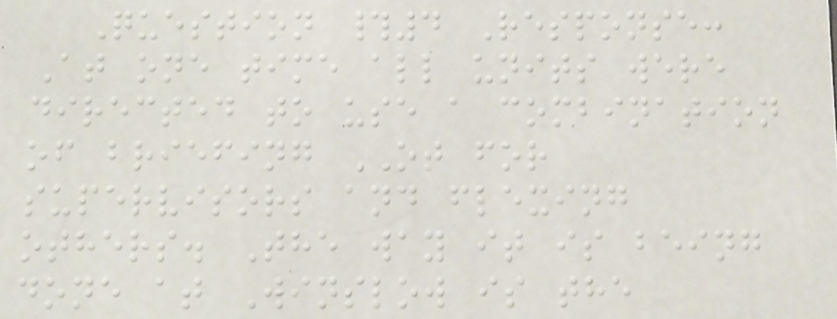Question #4 Response:
At one time all units were
directed to use a combination
of briefing OT for
supervisors and flexing
others. The way it is being
done at Winslow is the
